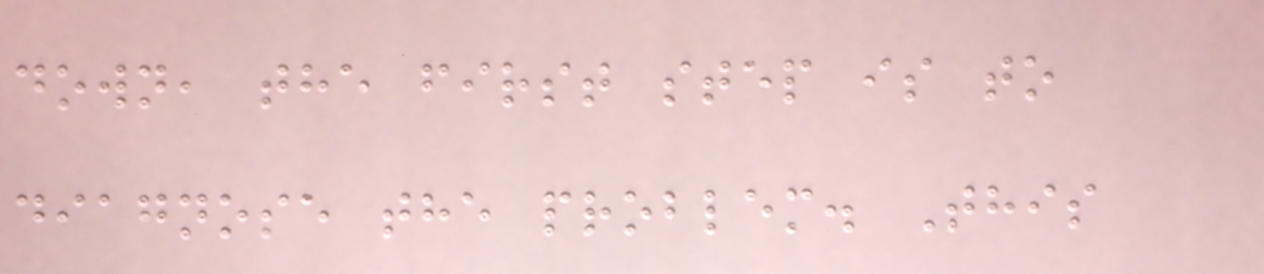down, the first step is to
diagnose the problem. This
